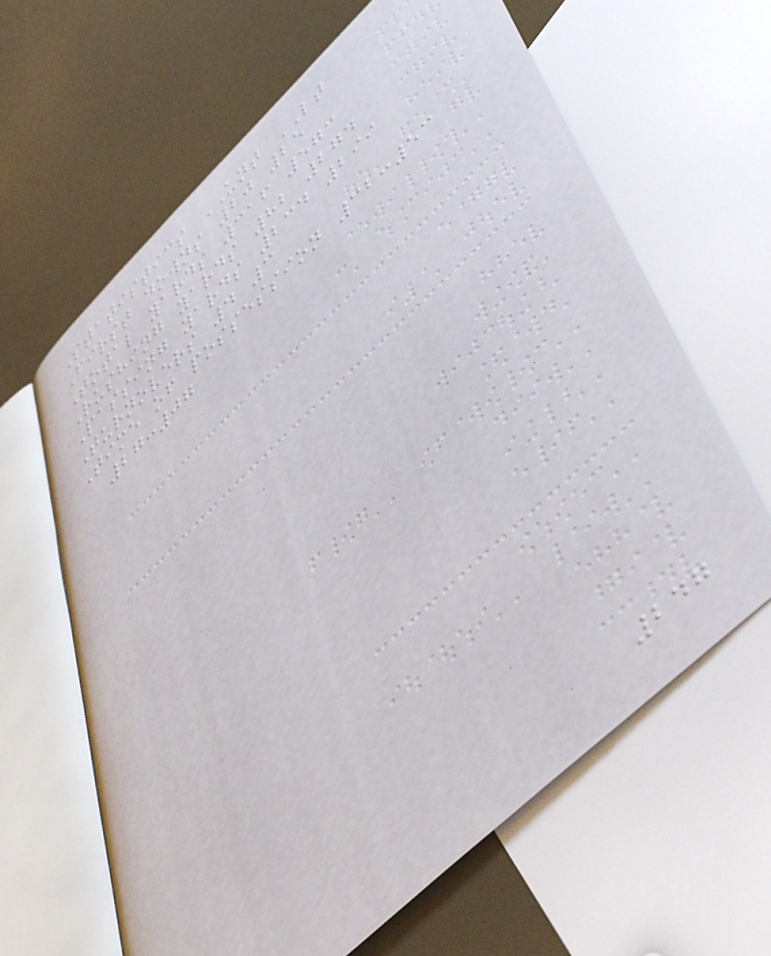Statistics UNT LT
First downs 20 25
Total yards 316 573
Rushing yards 82 274
Passing yards 234 299
Turnovers 4 3
Time of possession 32:53
27:07
247
